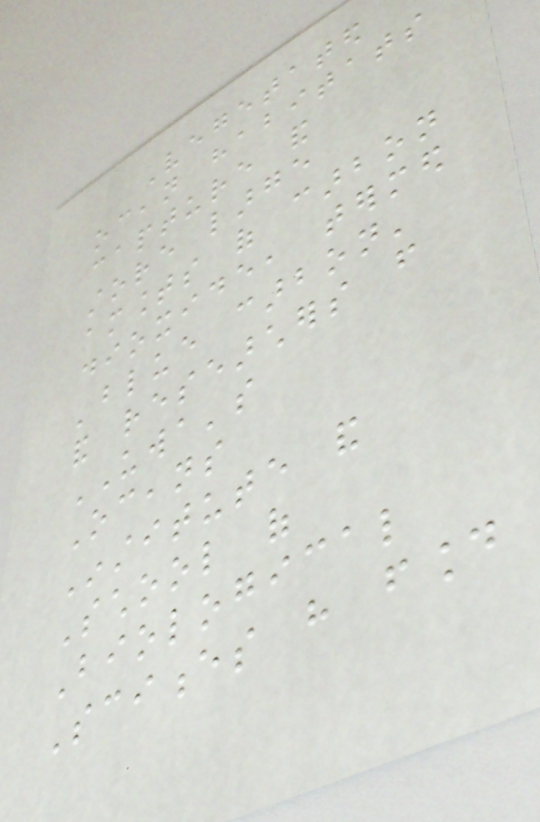Vegetated
ocean habitats
capture and
store large
amounts of carbon
dioxide, termed
'blue carbon'
and researchers from
UWA's
Oceans
Institute and
School of
Biological
Sciences have found
